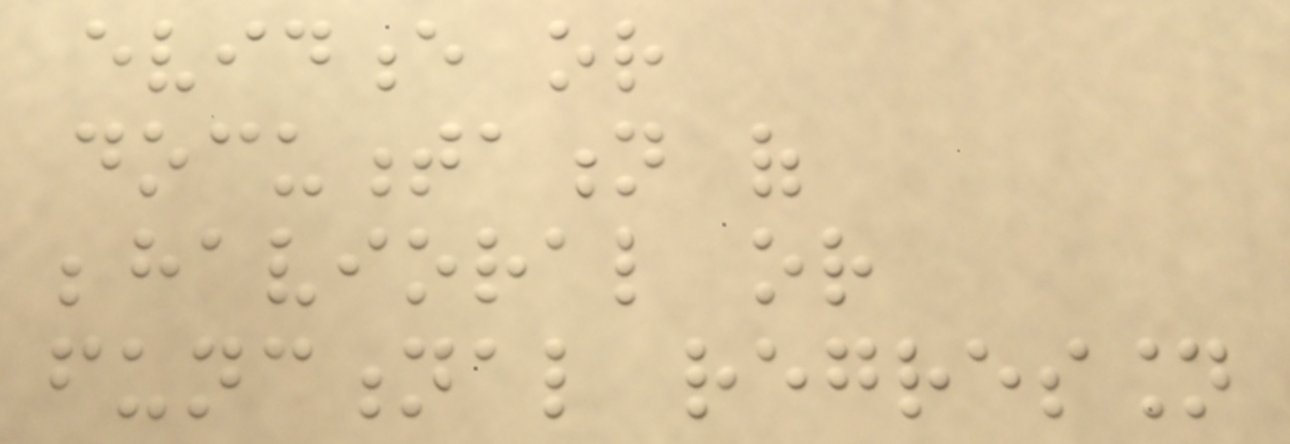evidence or
documentation of
behavioral or
functional regression
